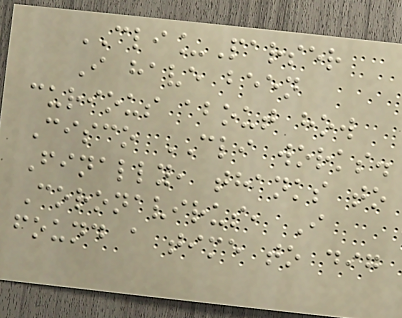CLI_Parser
I have been
curious about how
Cisco CLI works.
Finally, thanks to
Coronavirus, I
found a time to dig
